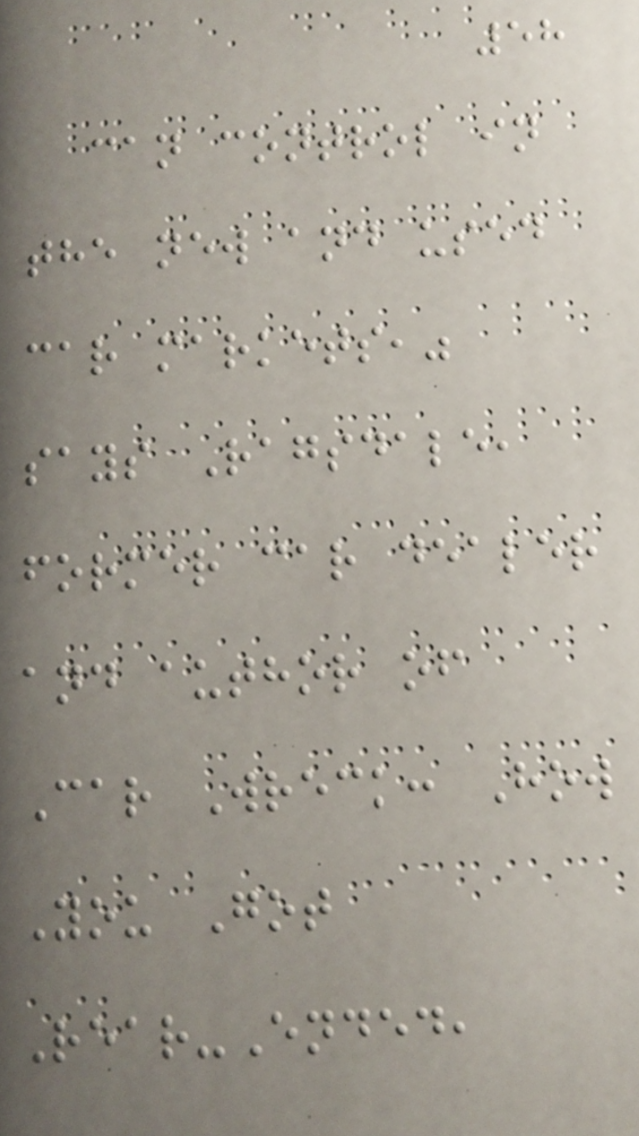58
can control in
the new and used
car markets,"
says Ragsdale,
former car dealer
and author of
Car Wreck: How
You Got
Rear-Ended,
